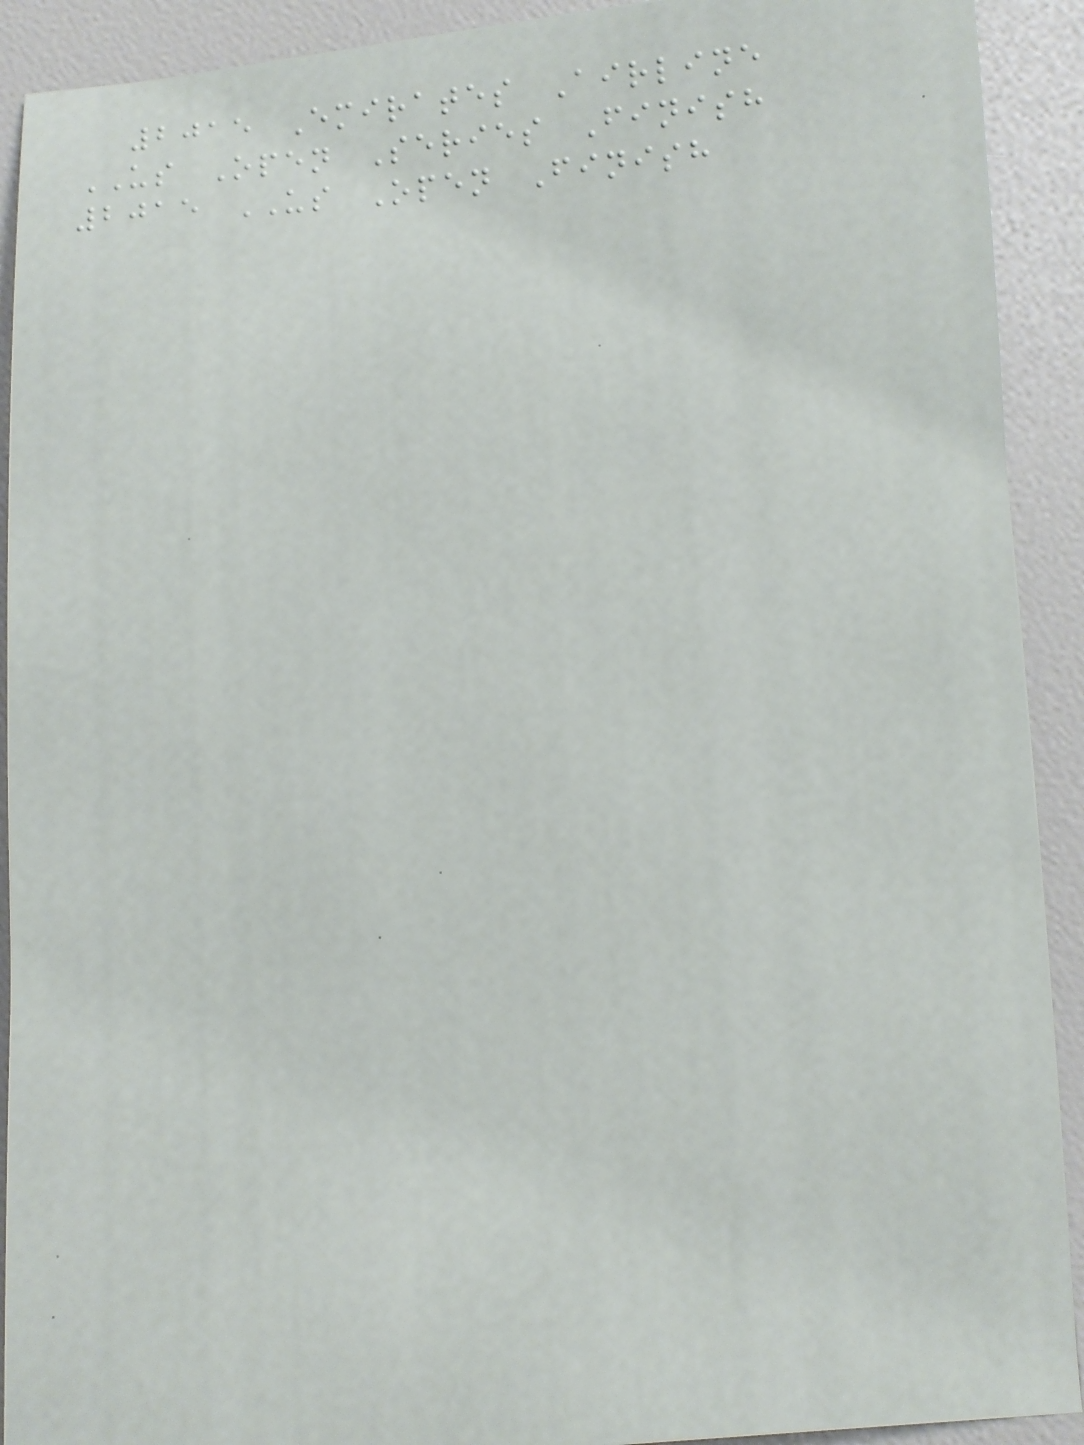2015 Emirates Airline
US Open Series Finish
2015 US Open Finish
